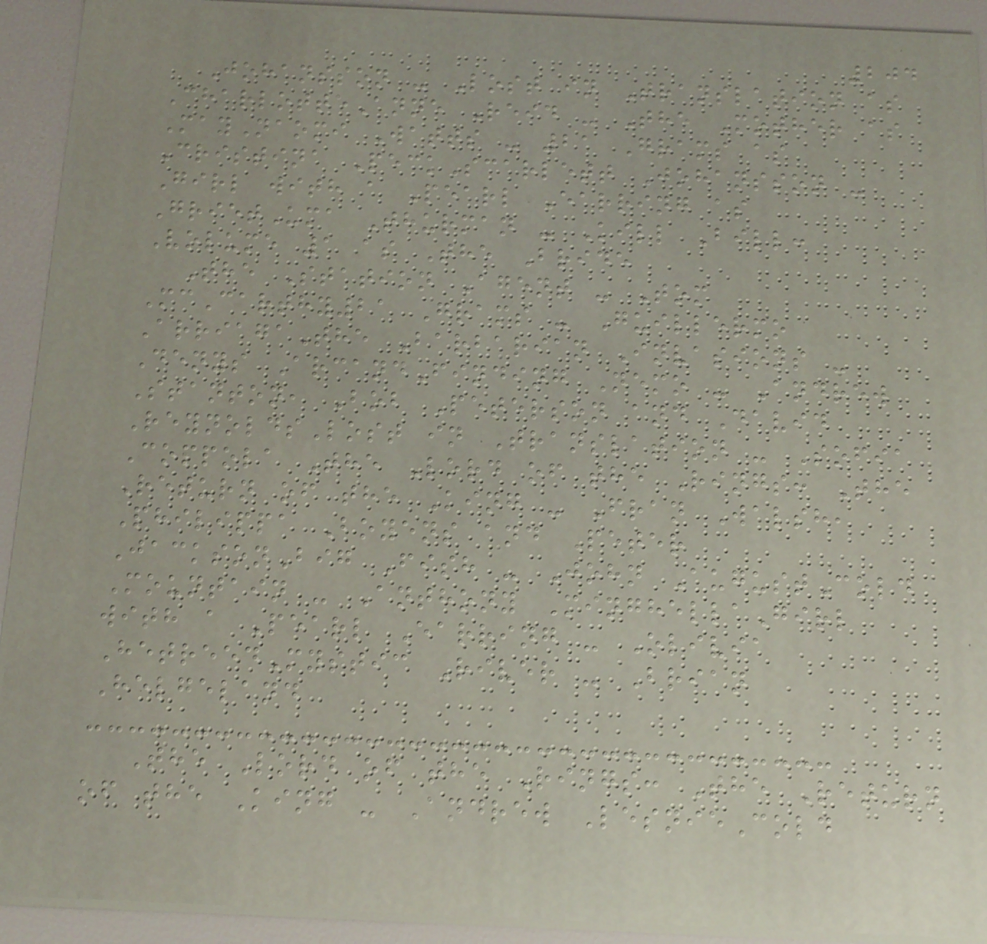204
Johansson - Lost in Translation as
CharlotteAnne Reid - The Mother as
MayNaomi Watts - 21 Grams as
Cristina PeckScarlett Johansson -
Girl with a Pearl Earring as
GrietUma Thurman - Kill Bill:
Volume 1 as The Bride
The Station Agent - Tom
McCarthy21 Grams - Guillermo
ArriagaThe Barbarian Invasions -
Denys ArcandFinding Nemo - Andrew
Stanton, Bob Peterson and David
ReynoldsLost in Translation - Sofia
Coppola The Lord of the Rings: The
Return of the King - Fran Walsh,
Philippa Boyens and Peter
JacksonBig Fish - John AugustCold
Mountain - Anthony MinghellaGirl
with a Pearl Earring - Olivia
HetreedMystic River - Brian
Helgeland
The Lord of the Rings: The Return
of the King - Andrew LesnieCold
